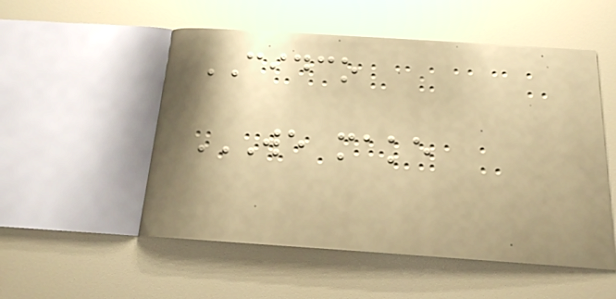CIDCO
WE MAKE
